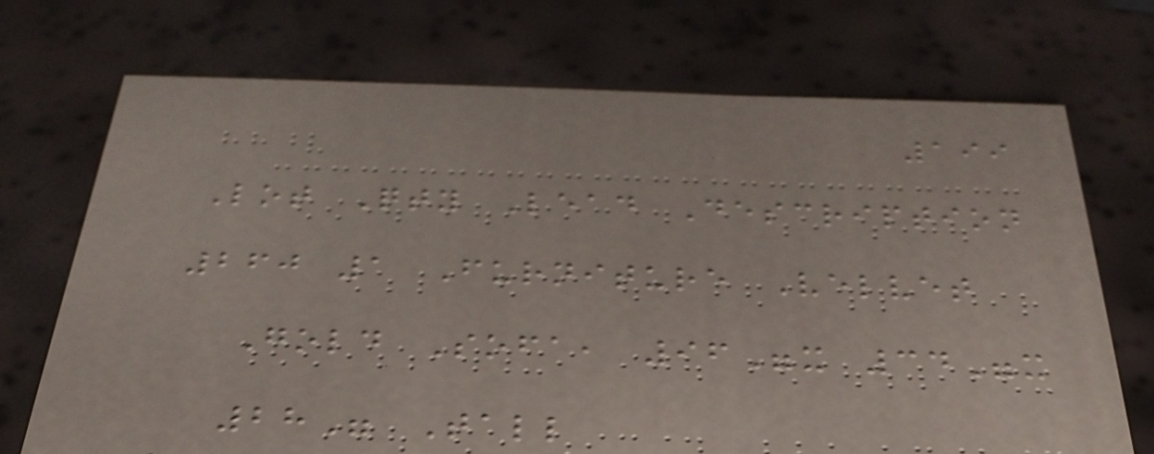199
Lot Qty Lead Description
260 1 Furniture Velvet
Gold Sofa, 96"x 34"x
28" Tall
